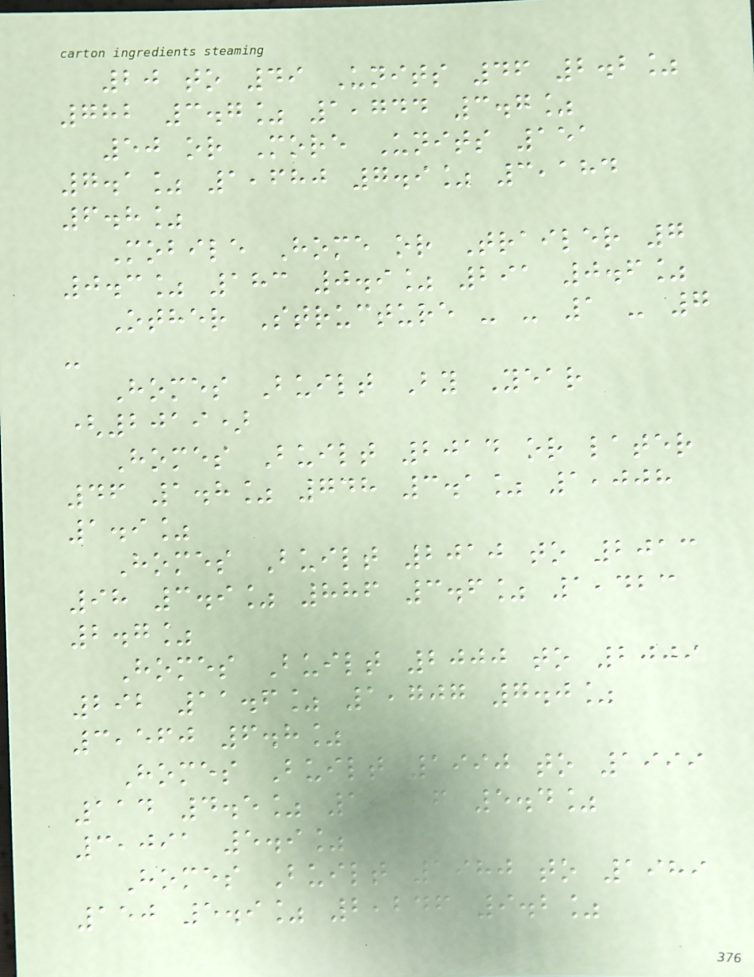20 to 49 Units 46 2.2%
782 3.7% 1,744 3.7%
50 or More Units 151
7.1% 1,680 7.9% 3,184
6.8%
Mobile Home or Trailer 7
0.3% 183 0.9% 291 0.6%
Other Structure - - 1 - 7
-
Homes Built By Year
(2019)
Homes Built 2014 or later
46 1.8% 748 3.1% 1,008
1.9%
Homes Built 2010 to 2013
98 3.9% 886 3.6% 1,423
2.7%
Homes Built 2000 to 2009
292 11.6% 1,707 7.0%
3,560 6.8%
Homes Built 1990 to 1999
114 4.5% 1,326 5.4%
3,091 5.9%
Homes Built 1980 to 1989
150 5.9% 2,246 9.2%
